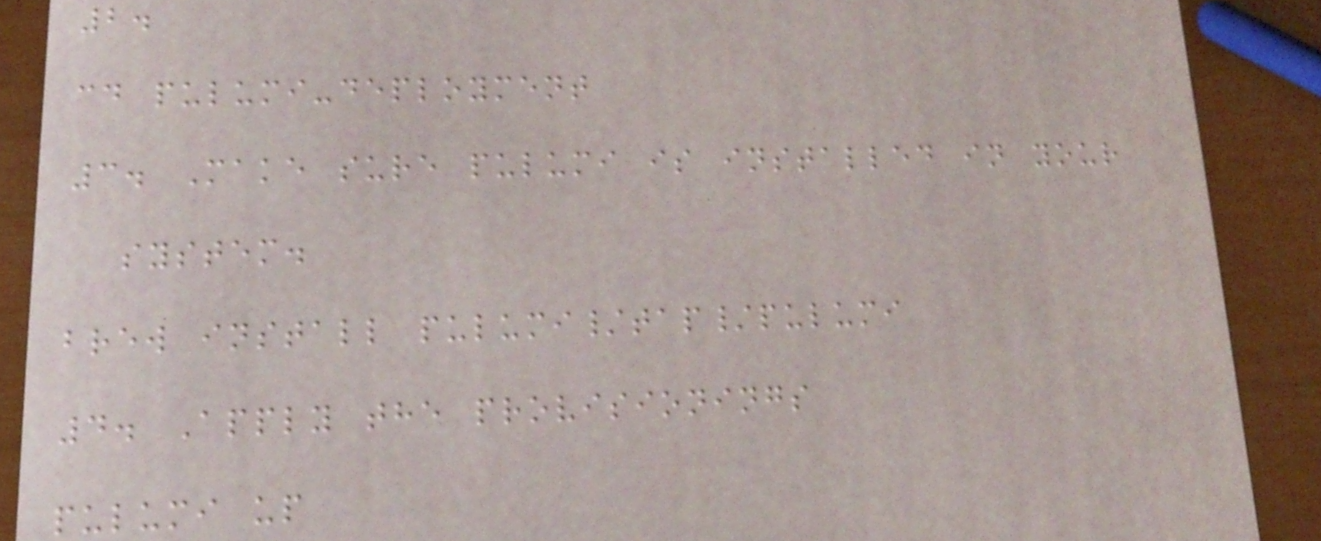2.
cd pulumi-deployment
3. Make sure pulumi is installed in your
system.
brew install pulumi/tap/pulumi
4. Apply the provisionings
pulumi up
